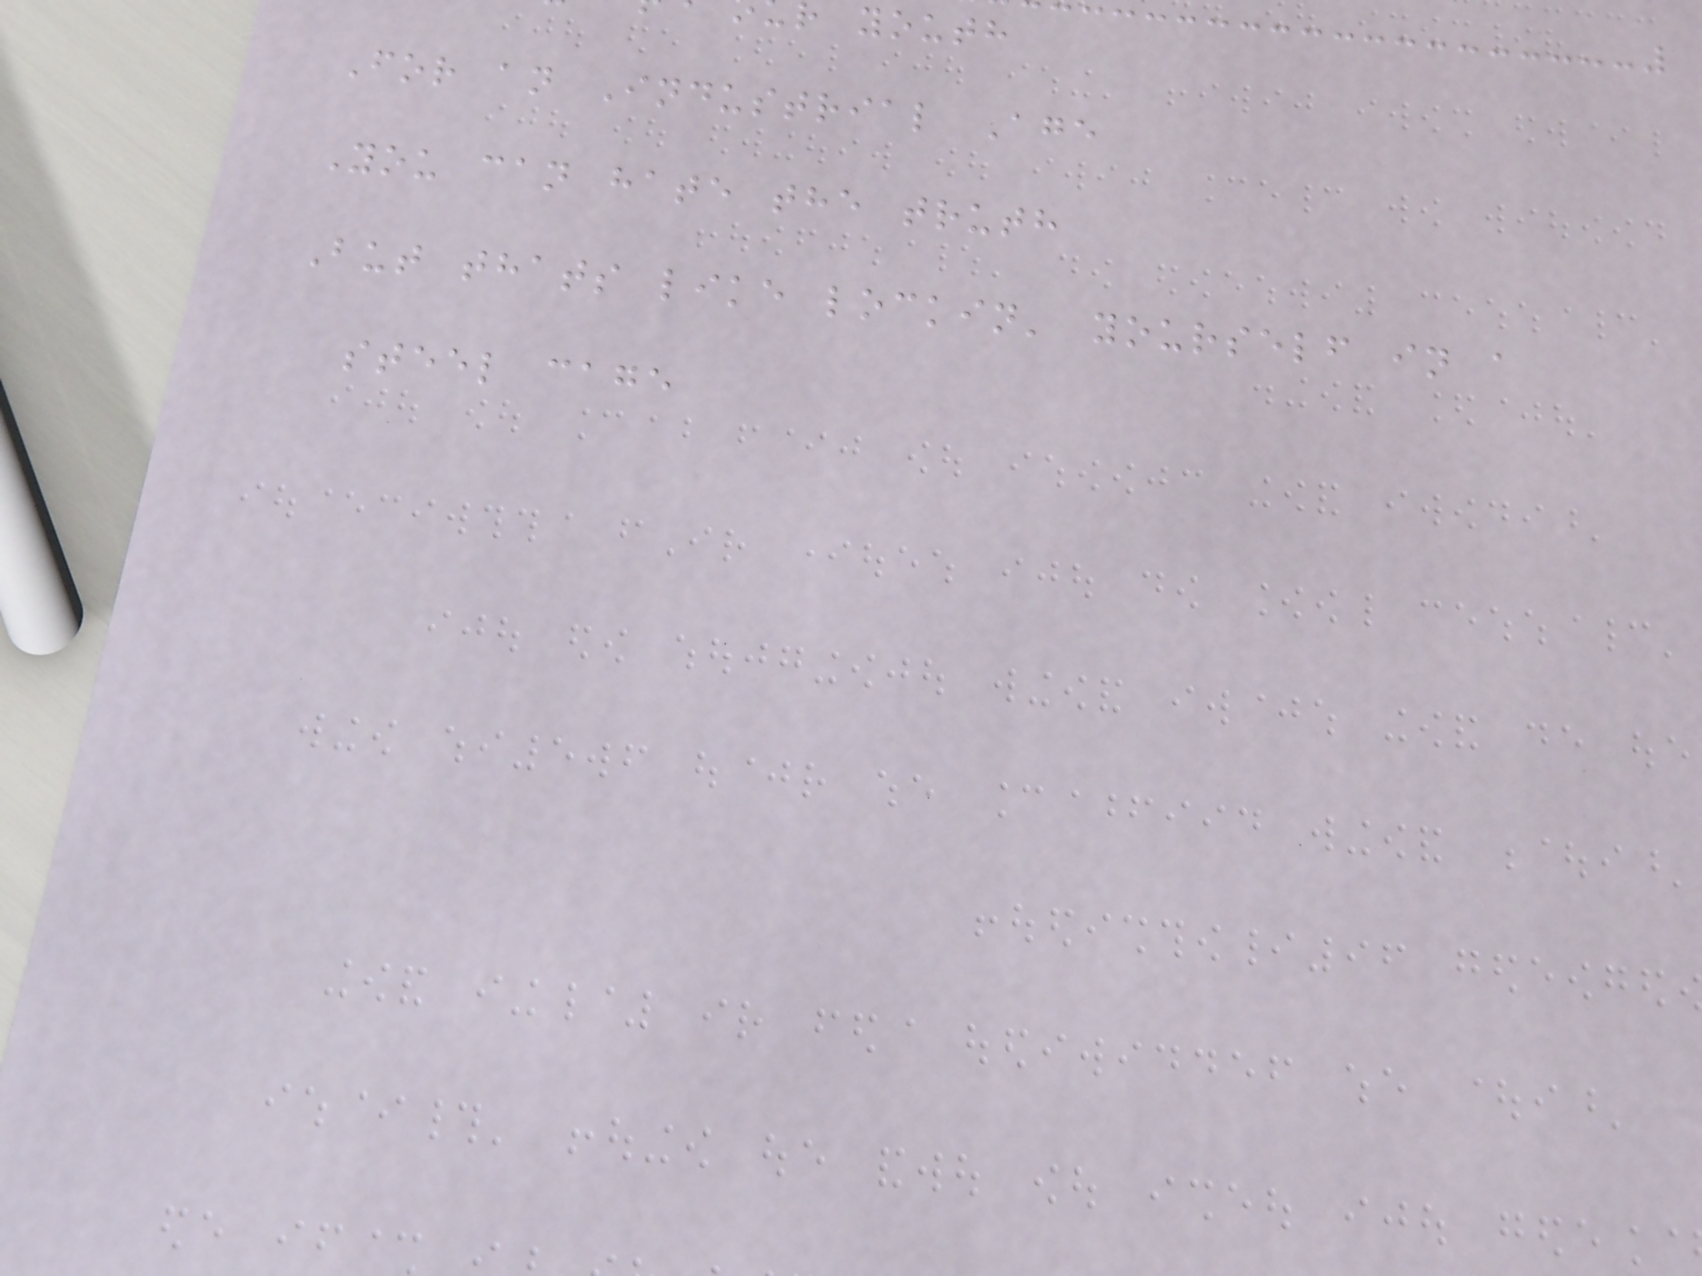For an Industrial Age
You can hate the truth
But thats like lockin' yourself in a
steel cage
